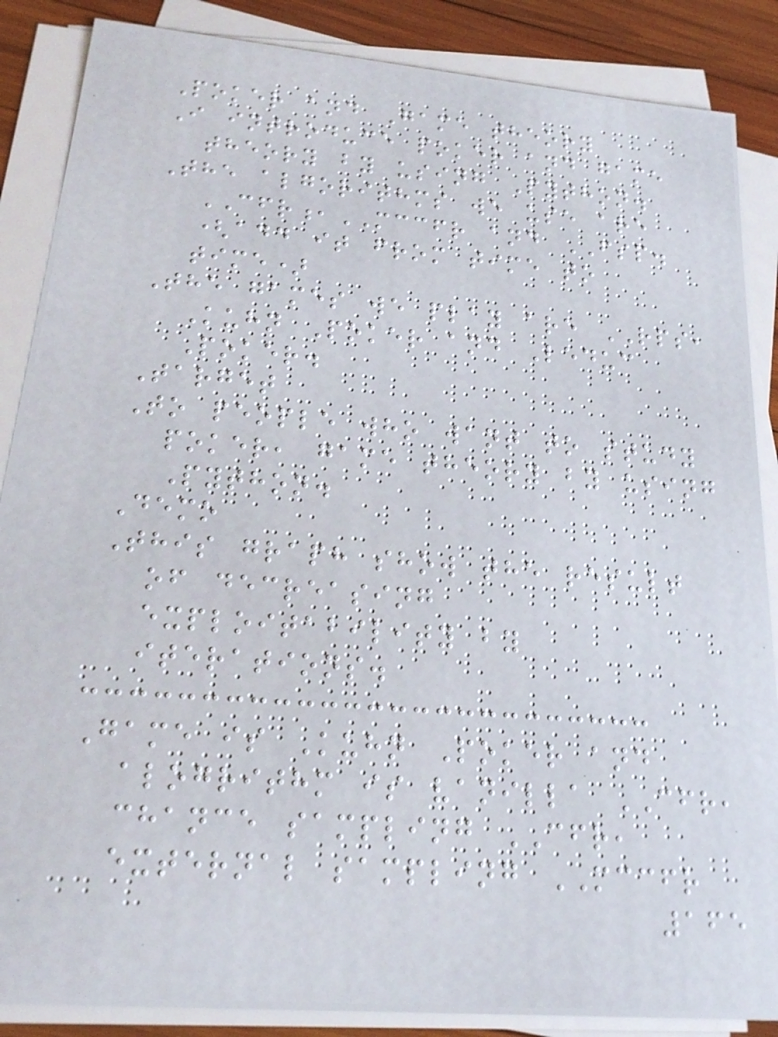Poker and Game theory
I introduce poker and game
theory by using Python.
The algorithms we use are
CFR,MCCFR and FSP.
(add it from time to
time)
The games we play are RPS,
Kuhn Poker and Leduc
Poker.
Target
To people who want to study
poker, game theory by using
Python.
Demo
This graph show the result
of decreasing
exploitability by
iterations.
Game is Kuhn Poker and
alogrithm is vanilla CFR,
chance sampling CFR,
external sampling MCCFR
165
